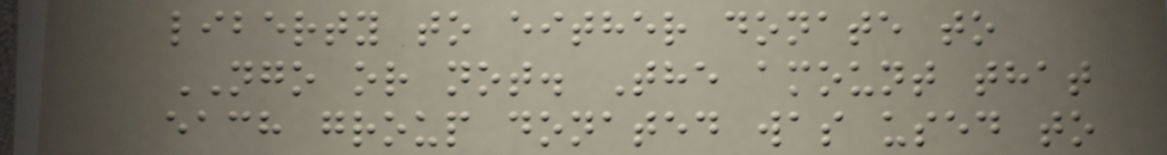liberty to either donate to
NGO or not. The amount that
each group donated was used to
